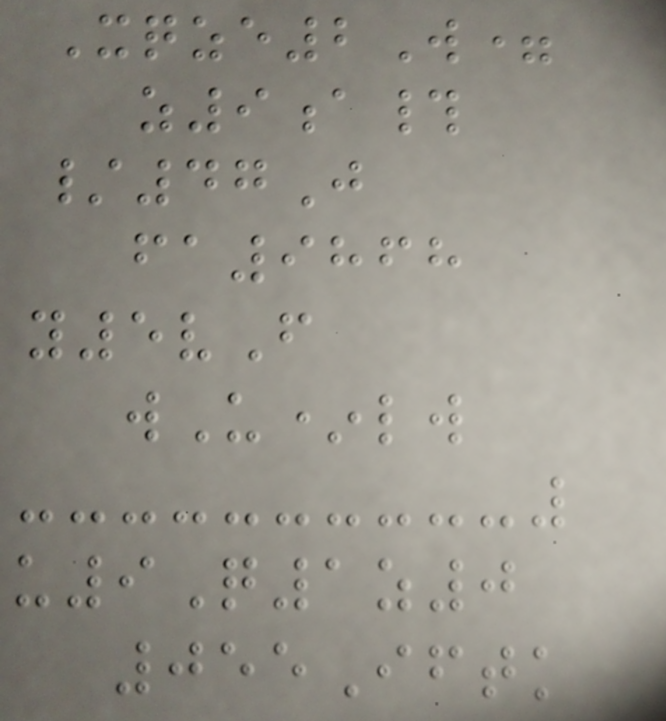Xqze2W=
z9a#
/47J
fa9868
y5vF
wU*lw
u9Q1z0
055Iftk
